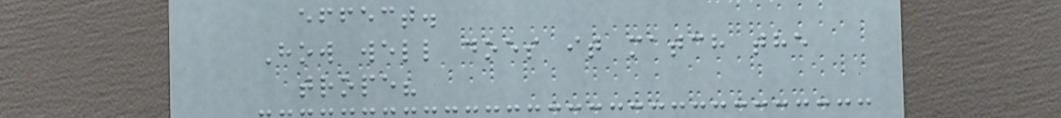effect.
How well does it match the
trope?
